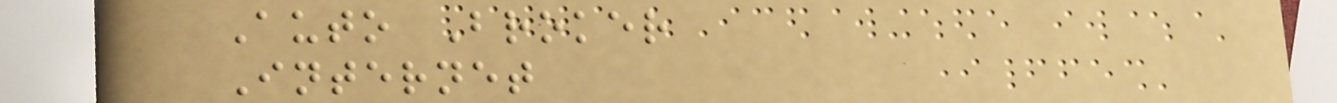Auto Broker
Internet
